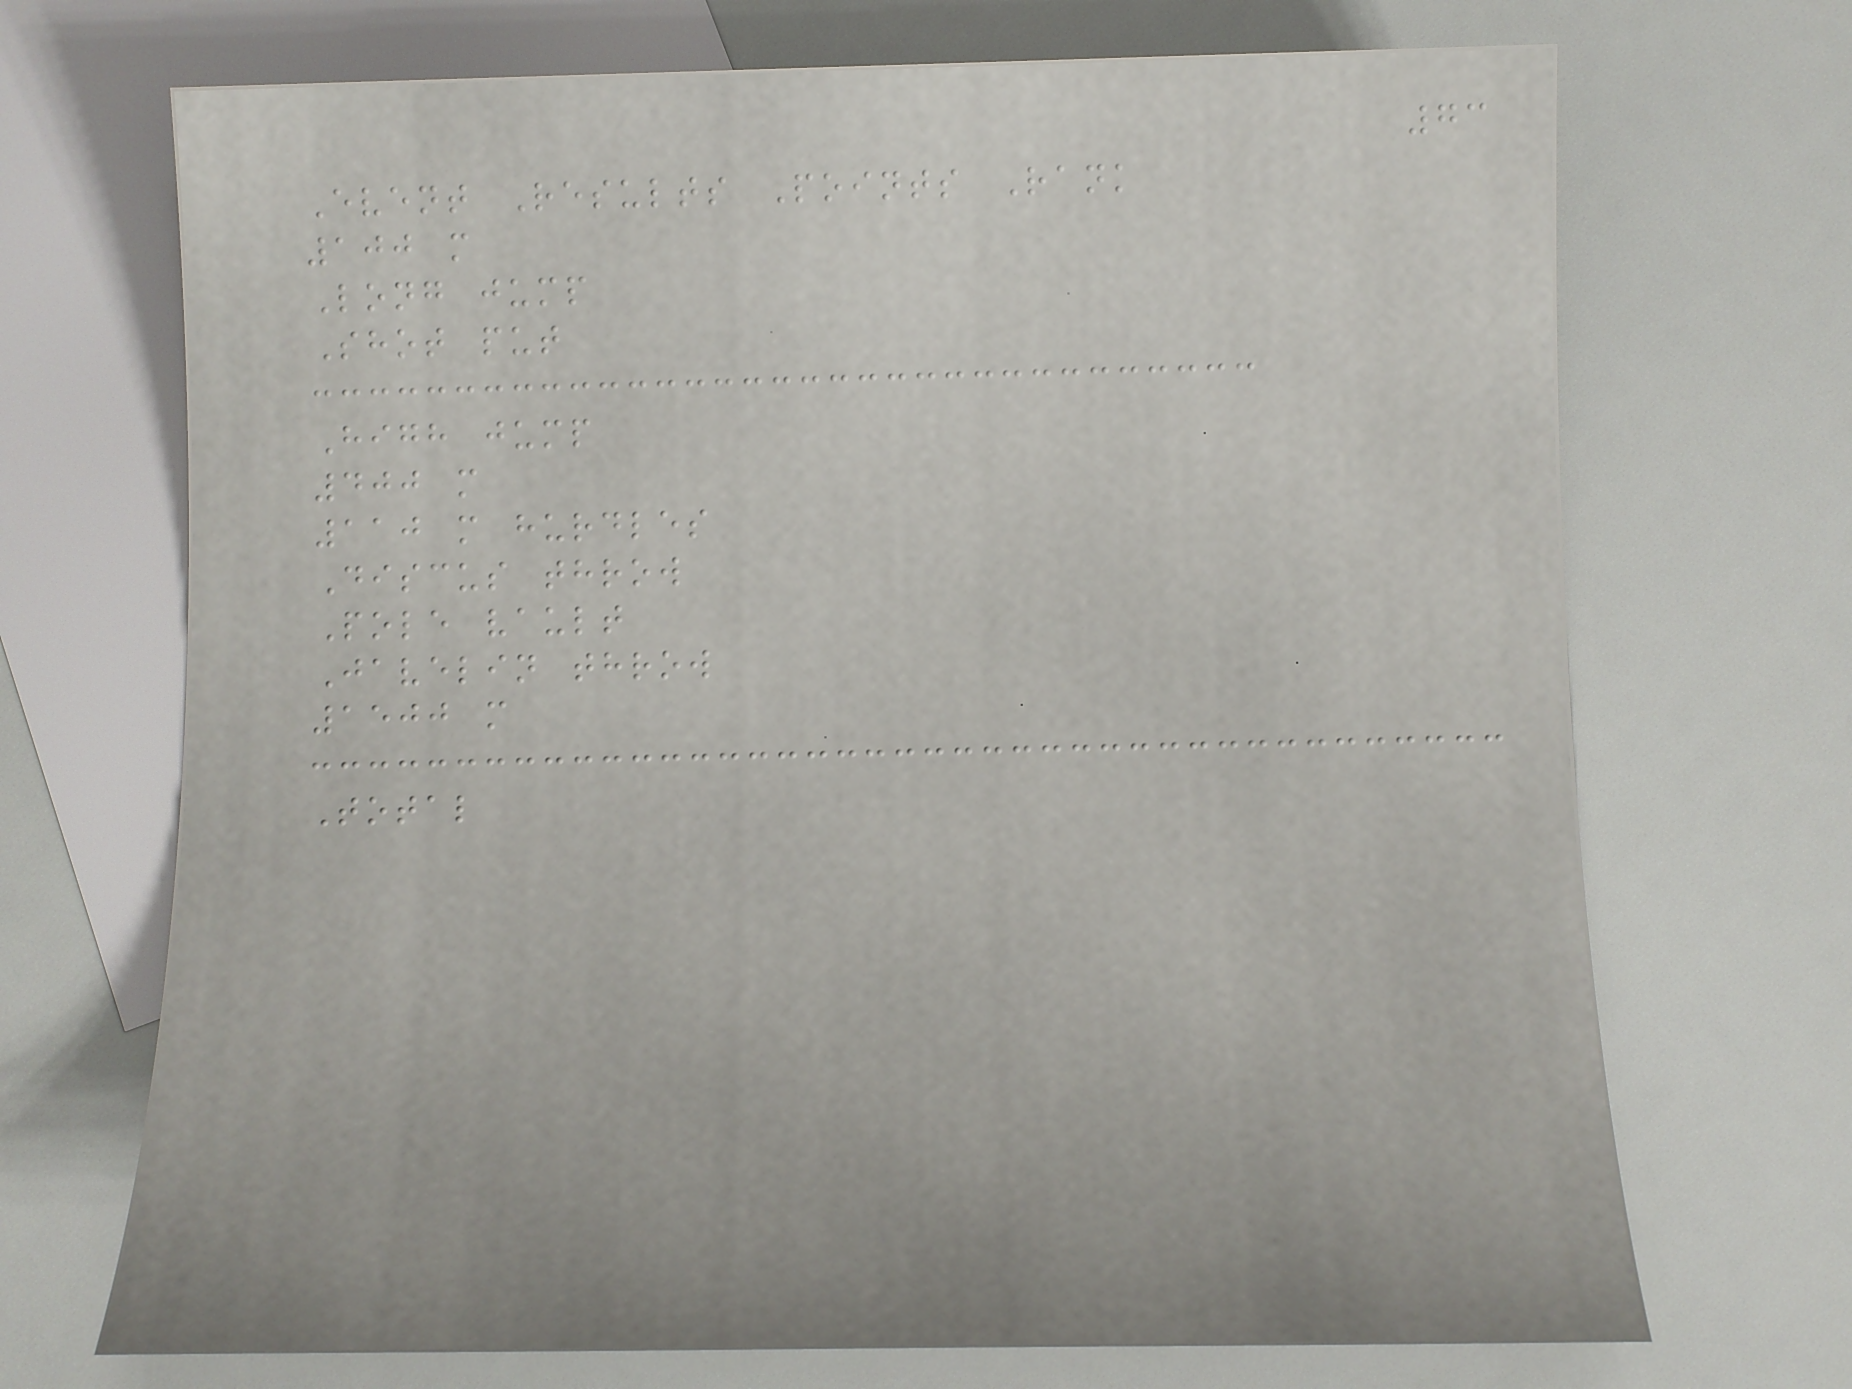73
Event Results Points Rank
100 m
Long jump
Shot put
High jump
400 m
110 m hurdles
Discus throw
Pole vault
Javelin throw
1500 m
Total
